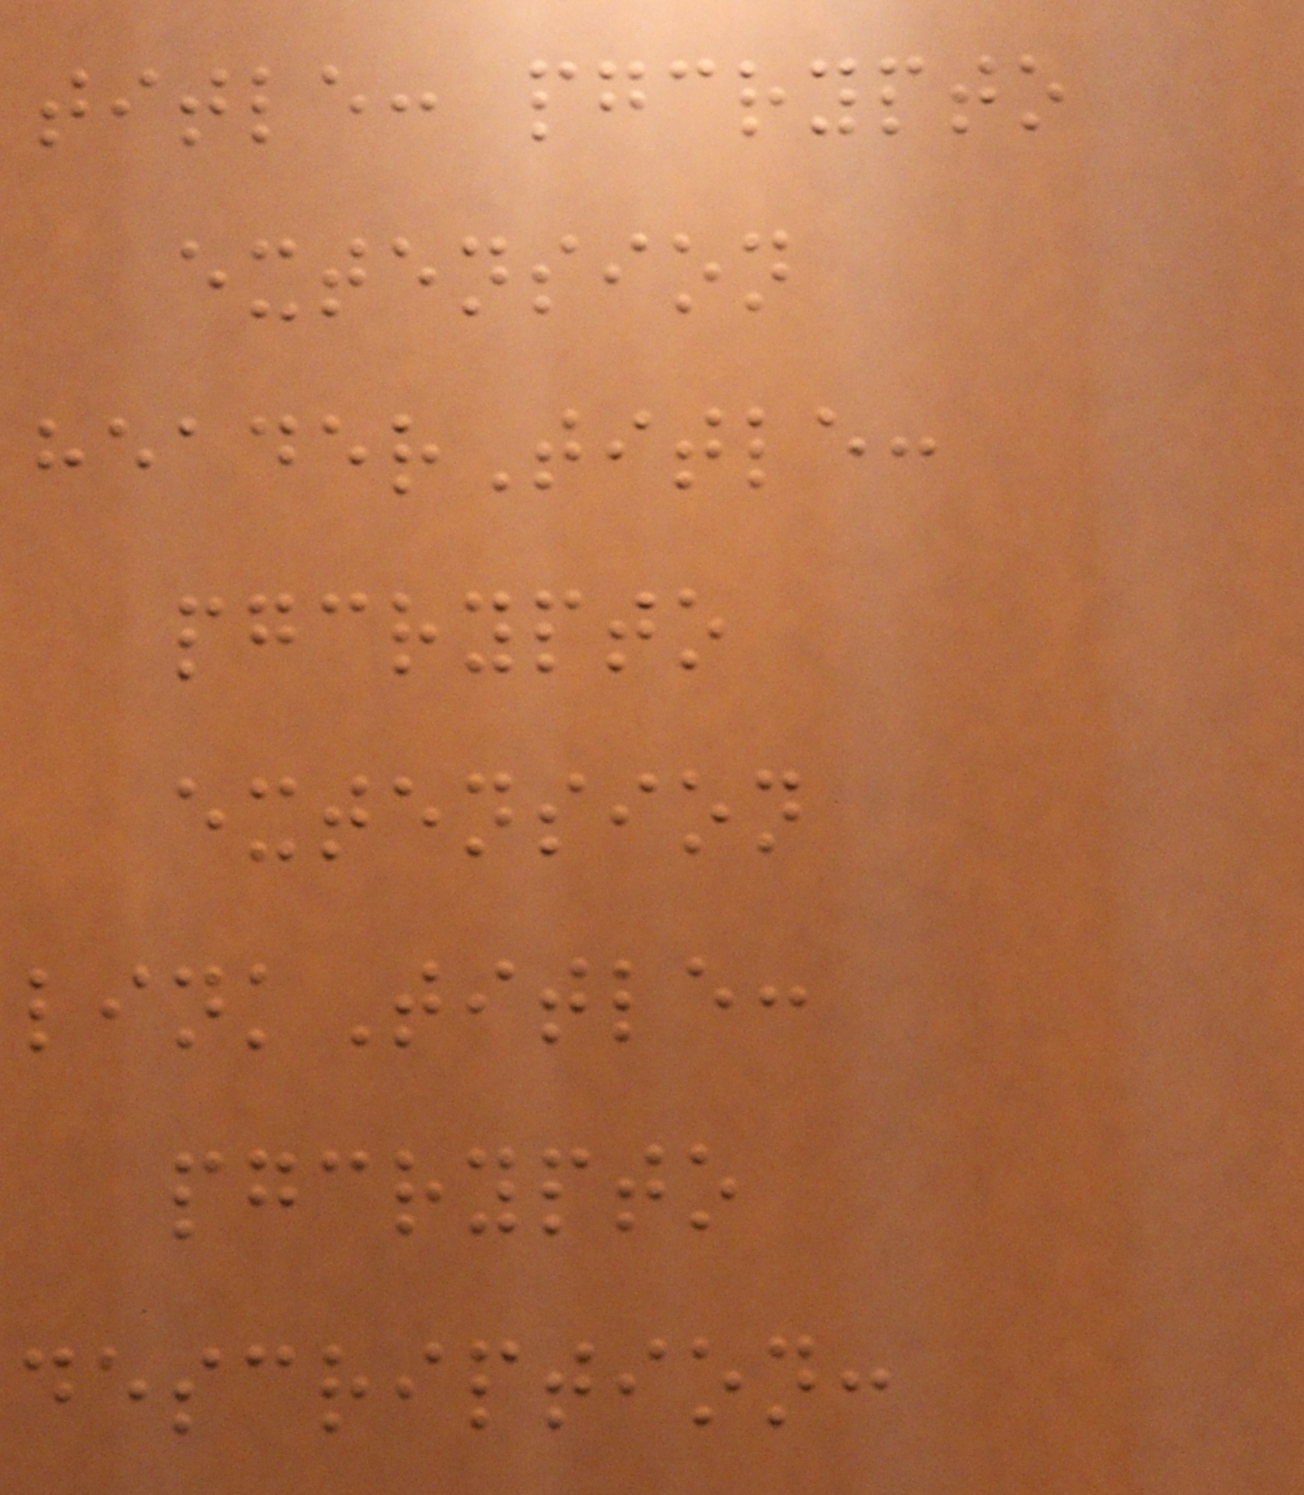title: pgcrypto
extension
headerTitle:
pgcrypto
extension
linkTitle:
pgcrypto
description:
